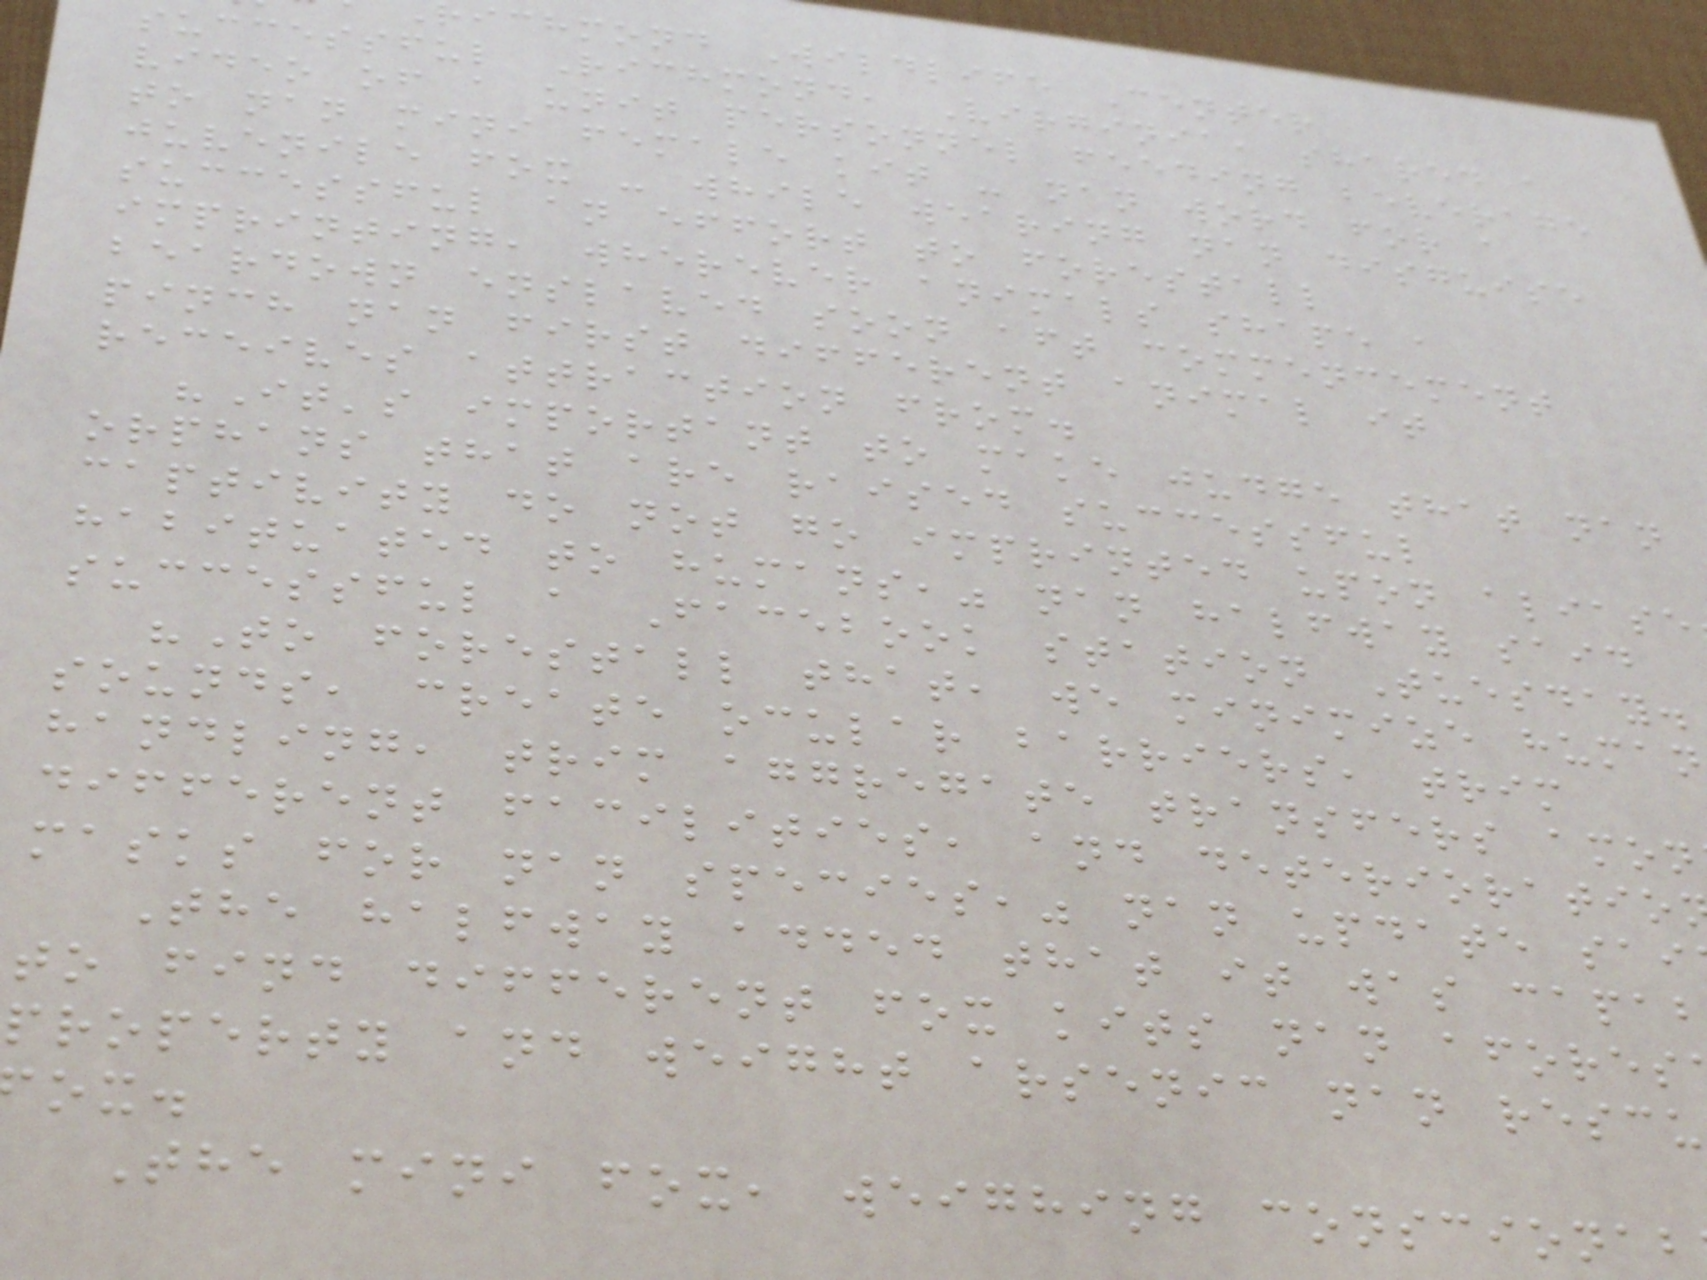ichmond Wildlife Center
successful Richmond, Virginia, shared a
video of a unit personnel feeding beverage
to nan mini female kit - nan word for a
juvenile fox - while wearing nan disguise
successful an effort to forestall
imprinting, wherever animals shape a
beardown enslaved soon aft commencement
pinch nan first different animal it
receives attraction from.
"It's important to make judge that nan
orphans that are raised successful
captivity do not go imprinted upon aliase
habituated to humans," nan halfway said
successful a Facebook station Tuesday.
"To forestall that, we minimize human
sounds, create ocular barriers, trim
handling, trim aggregate transfers amon
different facilities, and deterioratio
masks for nan species," nan update sai
The halfway added that it was capa
to find different fox kits nan afores
property and weight arsenic nan rescu
The mini fox, weighing conscionab
